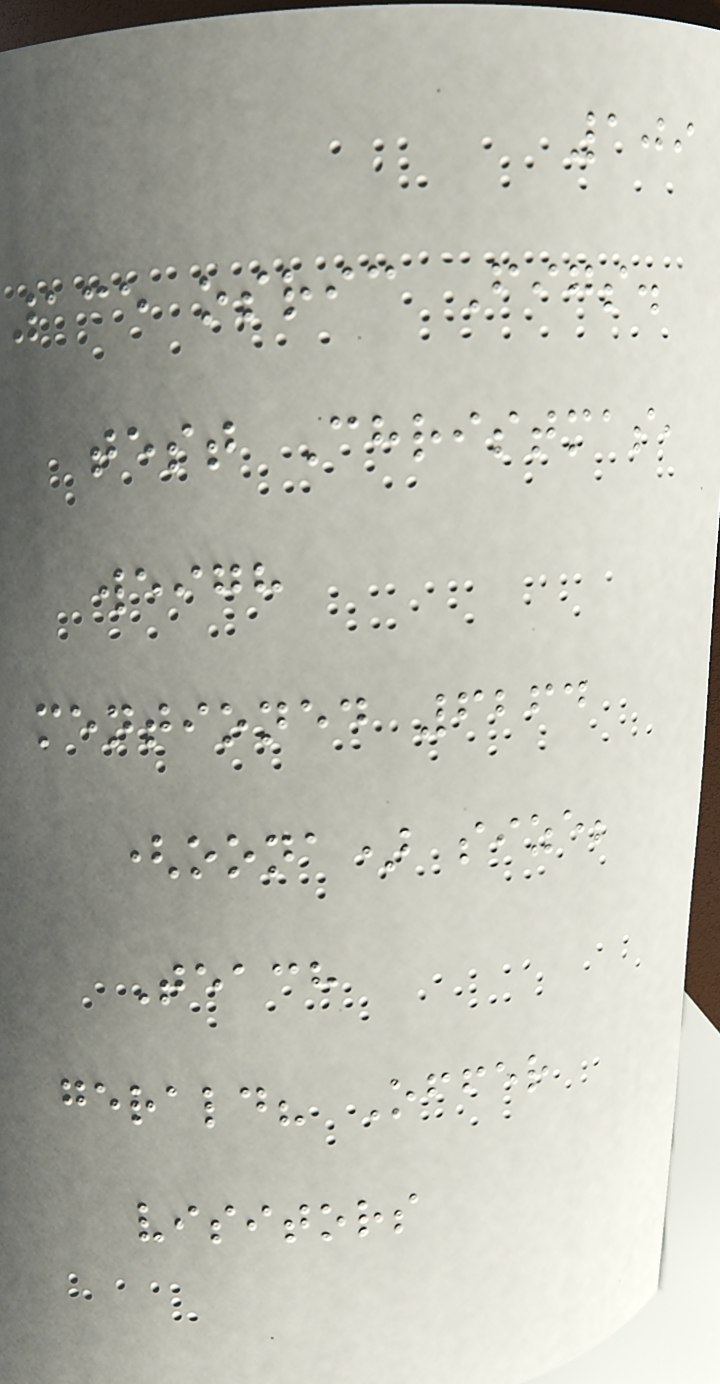109
135 osric Figs.
test Christmas,
weigh
mentioned 6264
(oona) size;
Teach
gerald? Offer
visitors
